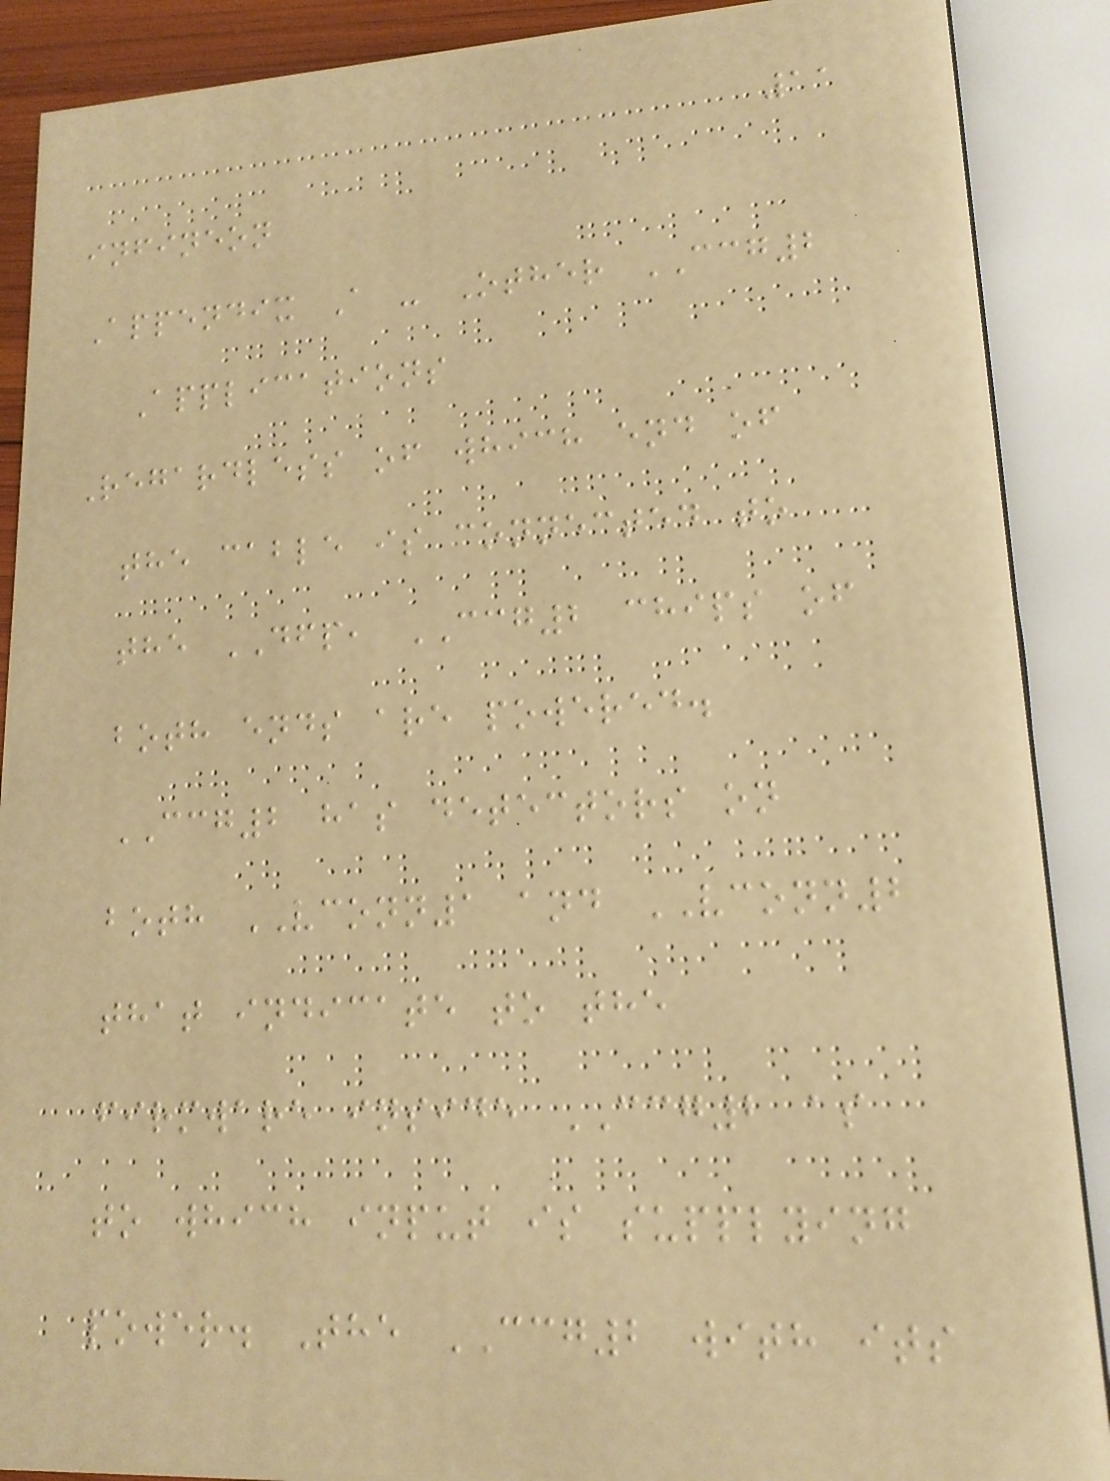11
infineon
Appendix A - Other CCG2
Applications
Regardless of which end of
the cable is connected to
the DFP, CCG2 chips of
both ends are powered.
CCG2 has detectors on
both VCONN1 and VCONN2
that indicate to the
firmware inside CCG2 as
to which input is supplying
power. The CCG2 with its
